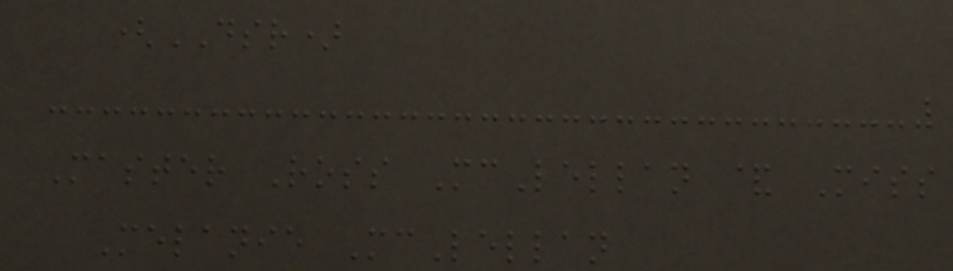(DSR)
Master Ross McLellan & Miss
Melanie McLellan
